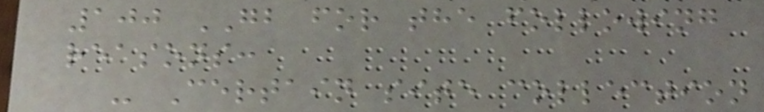100 GB for the following
reasons:
- Certain site collection
